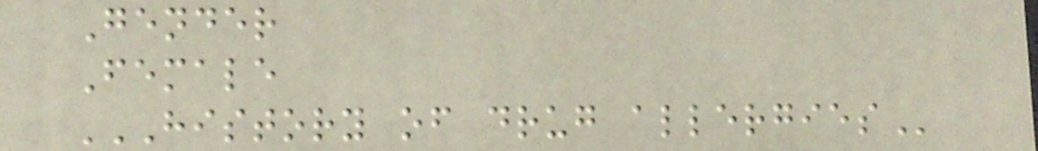Gender
Female
HISTORY OF DRUG ALLERGIES
